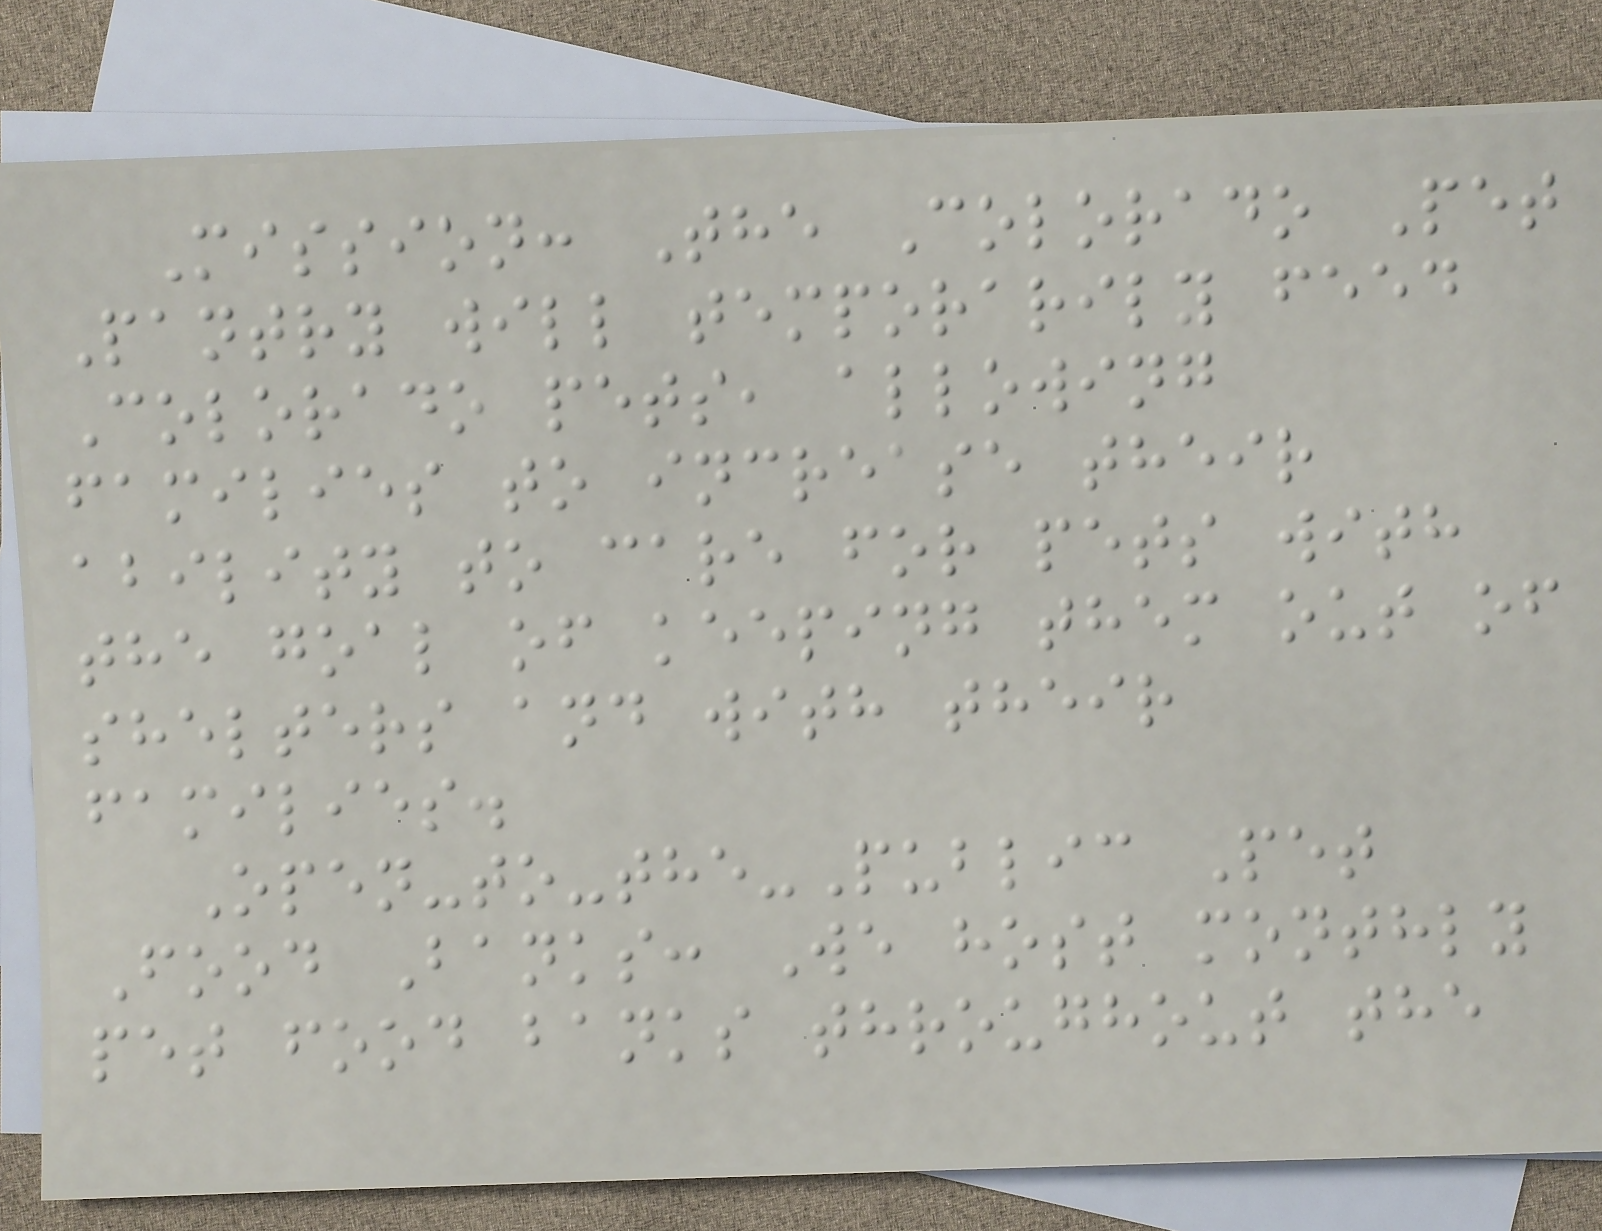Mission: The Colorado Pet
Pantry will temporarily feed
Colorado pets, allowing
families to increase their
ability to care for pets with
the goal of keeping them out of
shelters and with their
families.
Open-to-the-Public Pet
Food Banks: We host monthly
pet food banks throughout the
